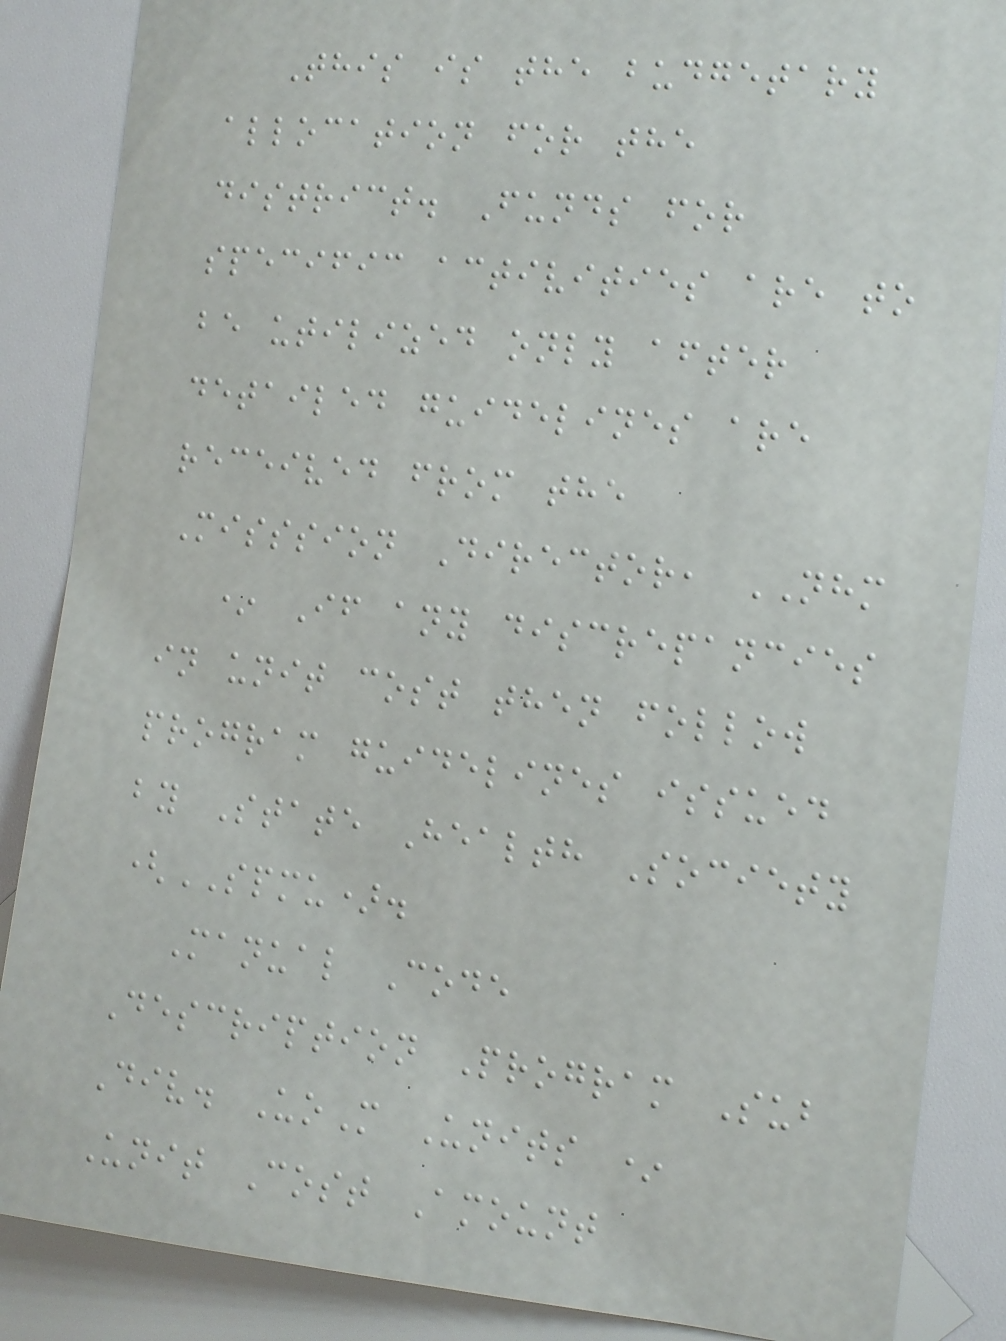This is the budgetary
allocation for the
district. Funds for
specific activities are to
be utilized only after
detailed guidelines are
received from the
Misssion Director, NHM
* If any discrepancies
in unit cost then follow
program guidelines issued
by State Health Society
(SPMU).
Manual Code
Description Program Sub
Div. UoM Units *
Unit Cost Amount
